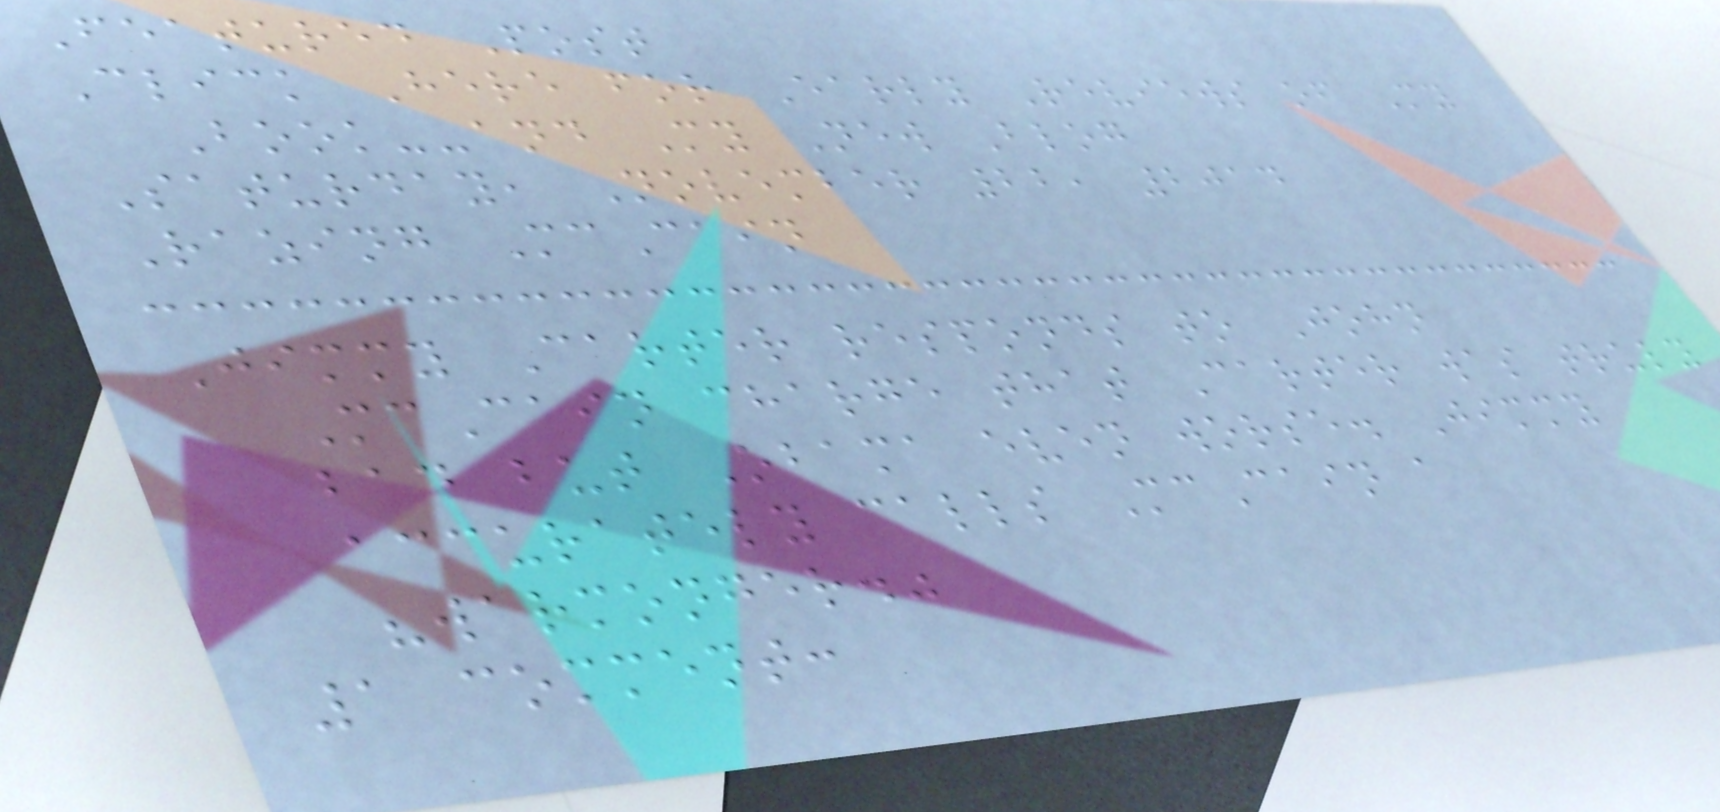Featured Post
Click Here for Early Reviews of My
Book--and My New Blog
Saturday, November 22, 2014
Razing McCain
Jimmy Carter responds to John
McCain charge that Carter was truly
bad but Obama even worse. Jimmy
accurately calls McCain a
"warmonger."
1 comment:
